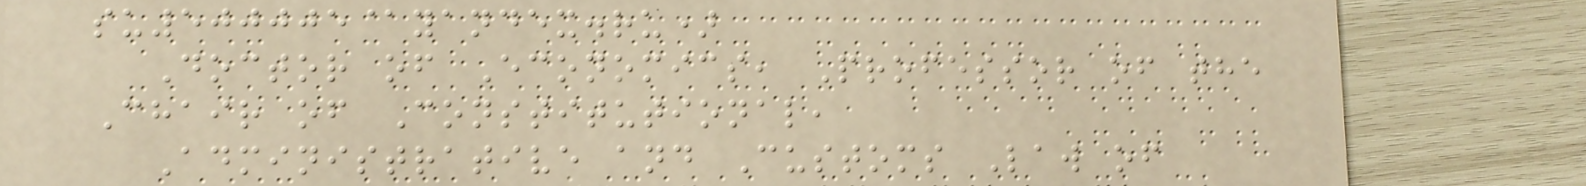su500005@yandex.ru)
Doctor of Economics, Professor of the
Chair of Constitutional,
Administrative and Customs Law of
